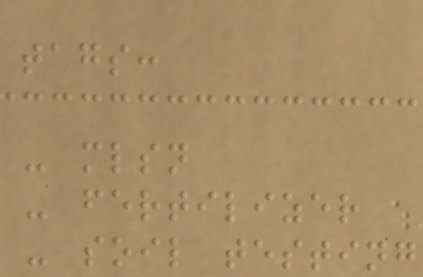tags:
- mlsn
- fertilizer
- soil testing
